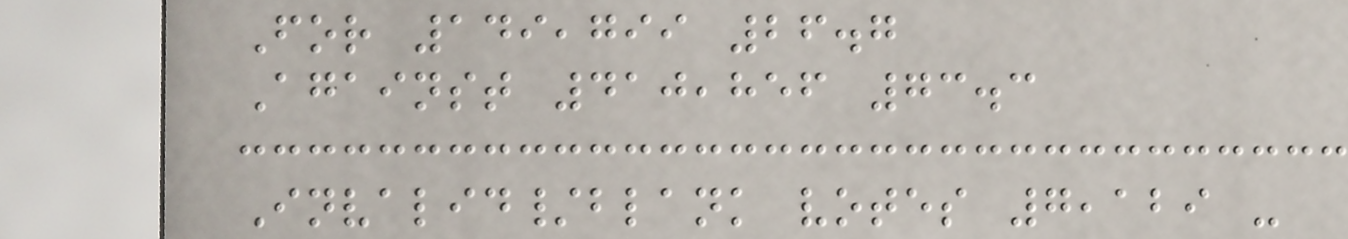For 149,799 26.7
Against 410,856 73.3
Invalid/blank votes 7,129 -
